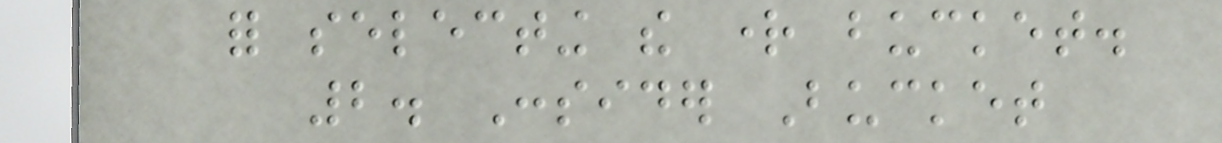for selecting the right bucket.
2. Consider Bucket
